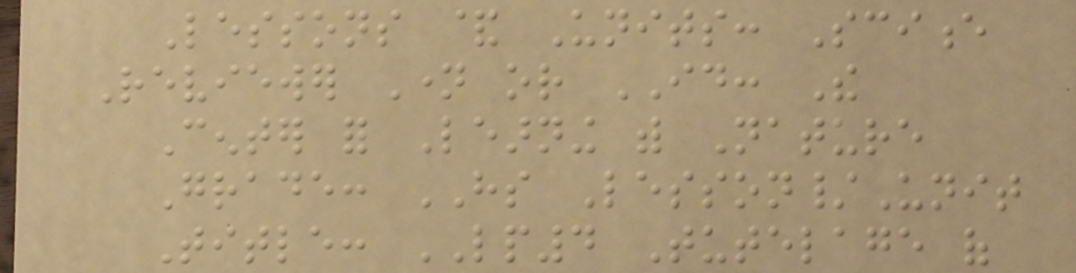Lessons & Units: Science
Reviewer Name or ID: The
Center for Learning with Nature
Grade: HS Lesson/Unit
Title: LP4 Tutelage of
